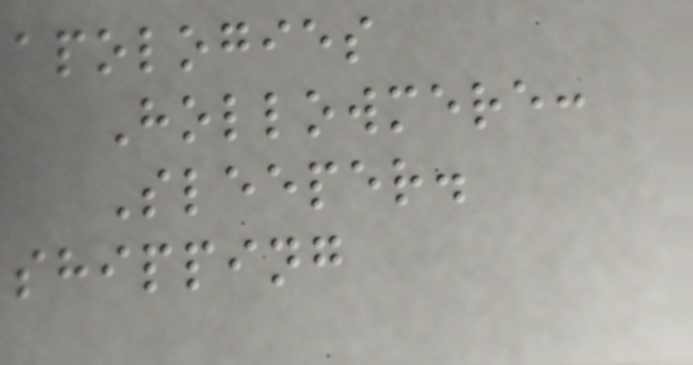apologies
Hollowmere:
Sleeper.
shipping
